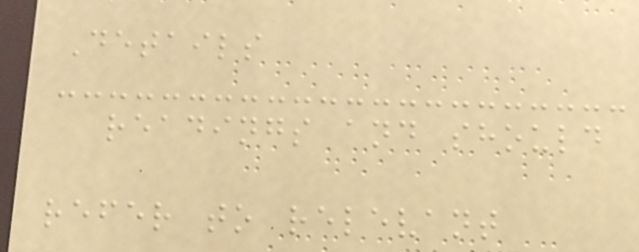Details
readings and should
refer to relevant
